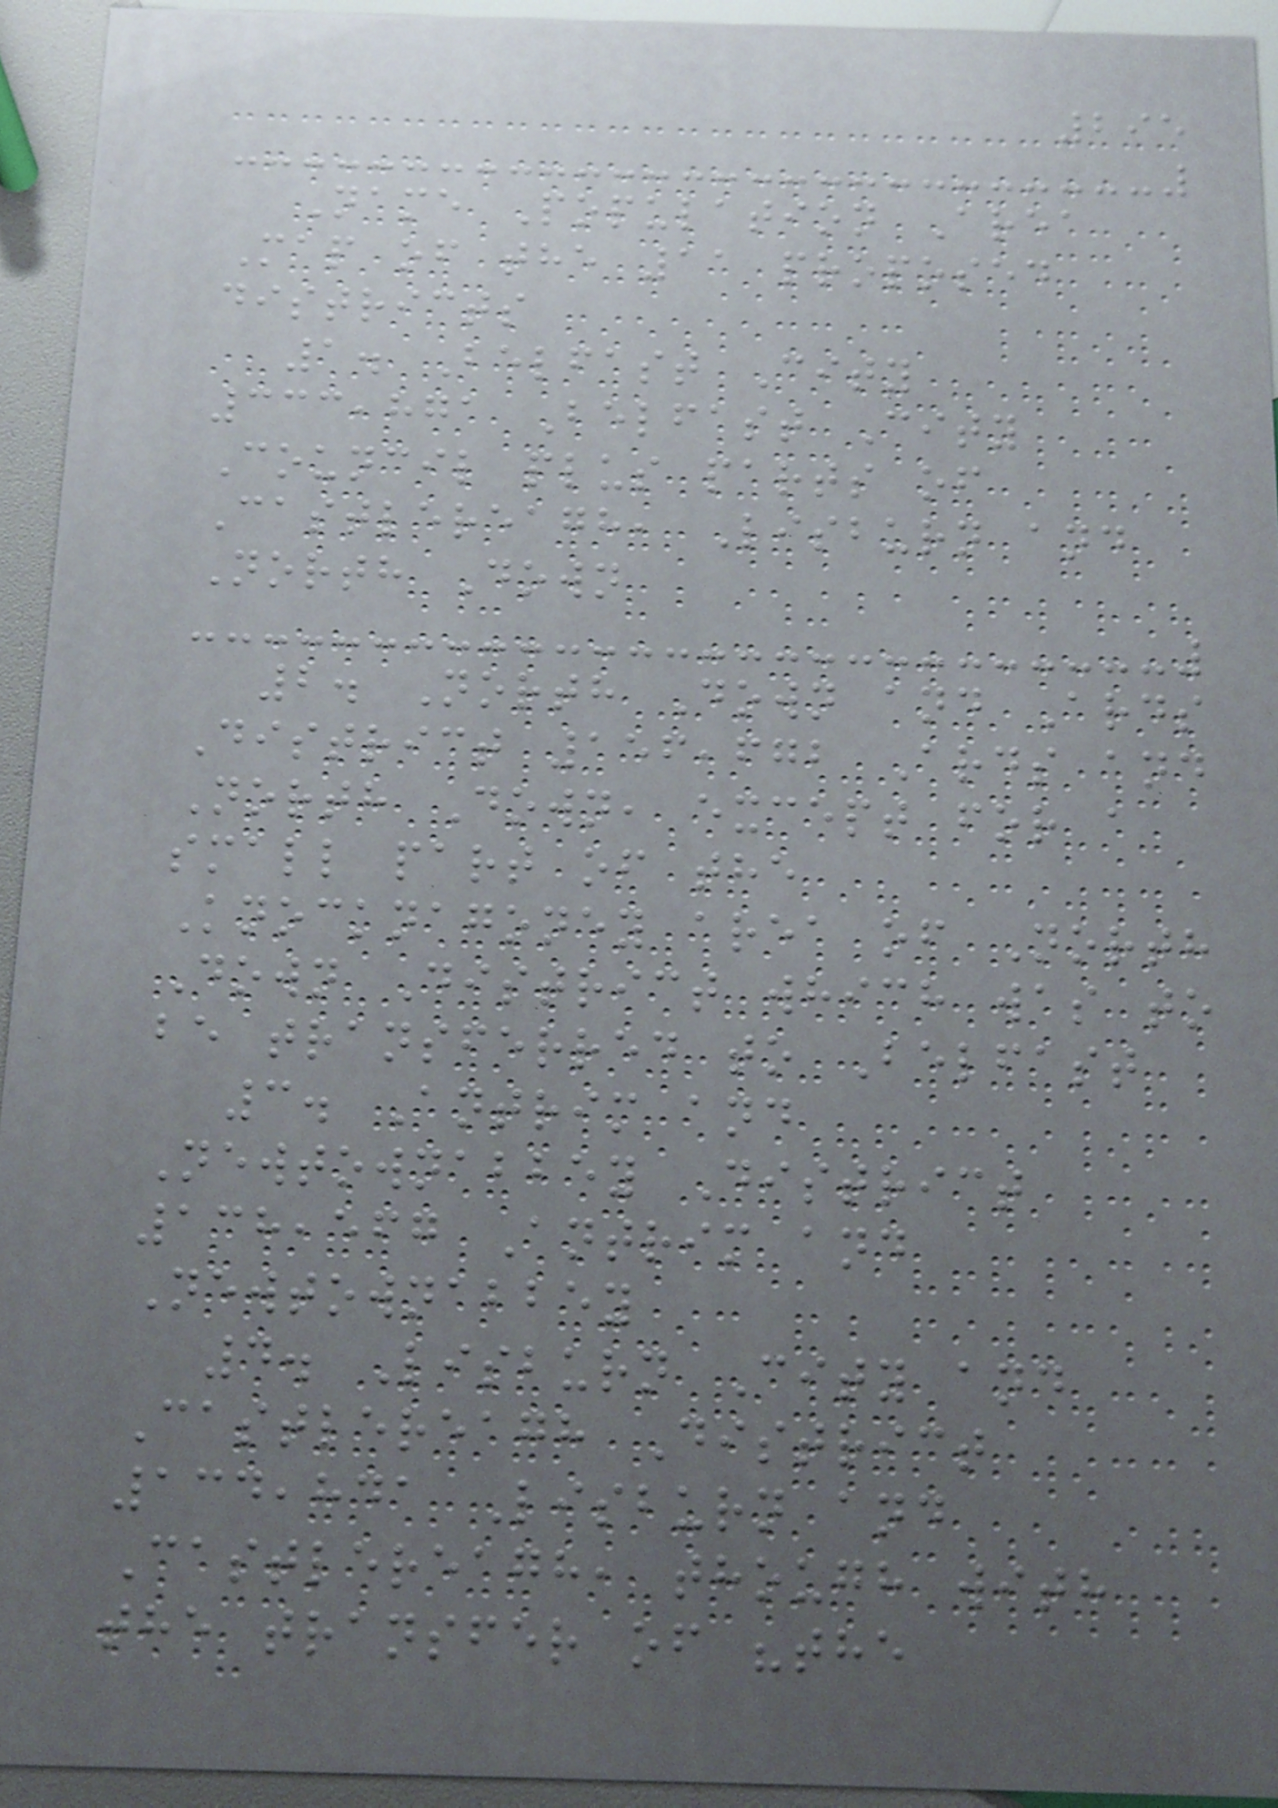295
Name Population Area
Map of the 11 proposed
districts
1. Belfast City
333,871 Belfast City
Council plus parts of
Castlereagh, Lisburn and
North Down
2. North Down and Ards
District 156,672 Ards and
North Down, except for a
small part of the
Knocknagoney area of North
Down District which was to
be transferred to Belfast
3. Antrim and
Newtownabbey District
138,567 Antrim and
Newtownabbey
4. Lisburn City and
Castlereagh District
134,841 Lisburn and
Castlereagh, though with
the transfer of "the
